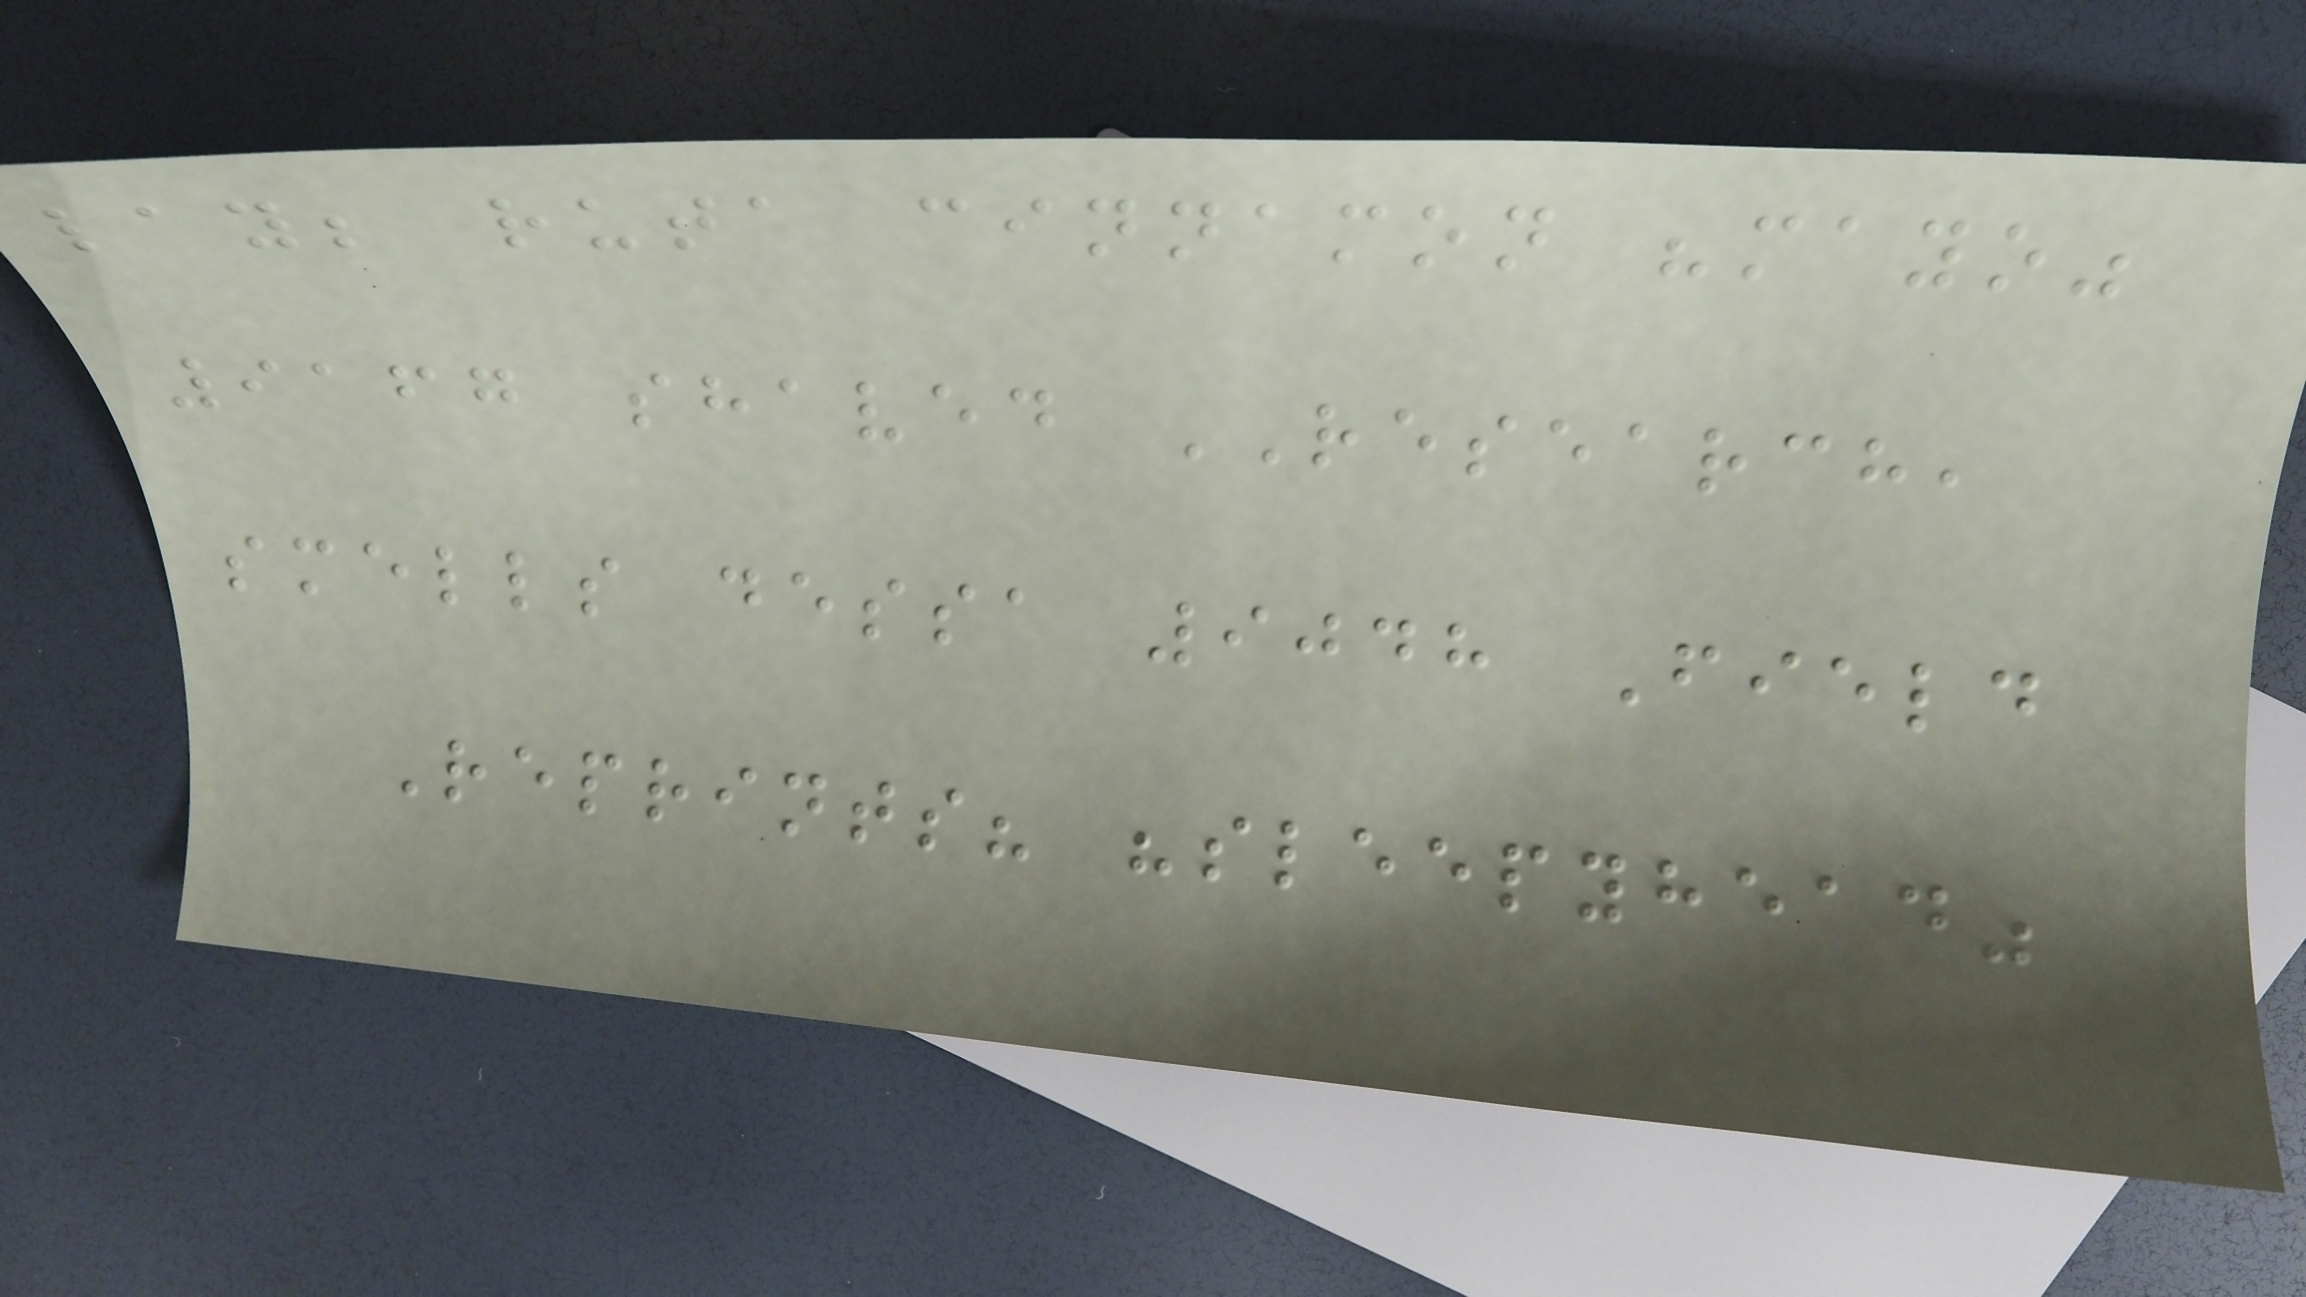lay; ruta cinnamon "mayo"
9167 shaved RESEARCH,
smells dessa 9048 Field
Reprints? "sleepyhead"
